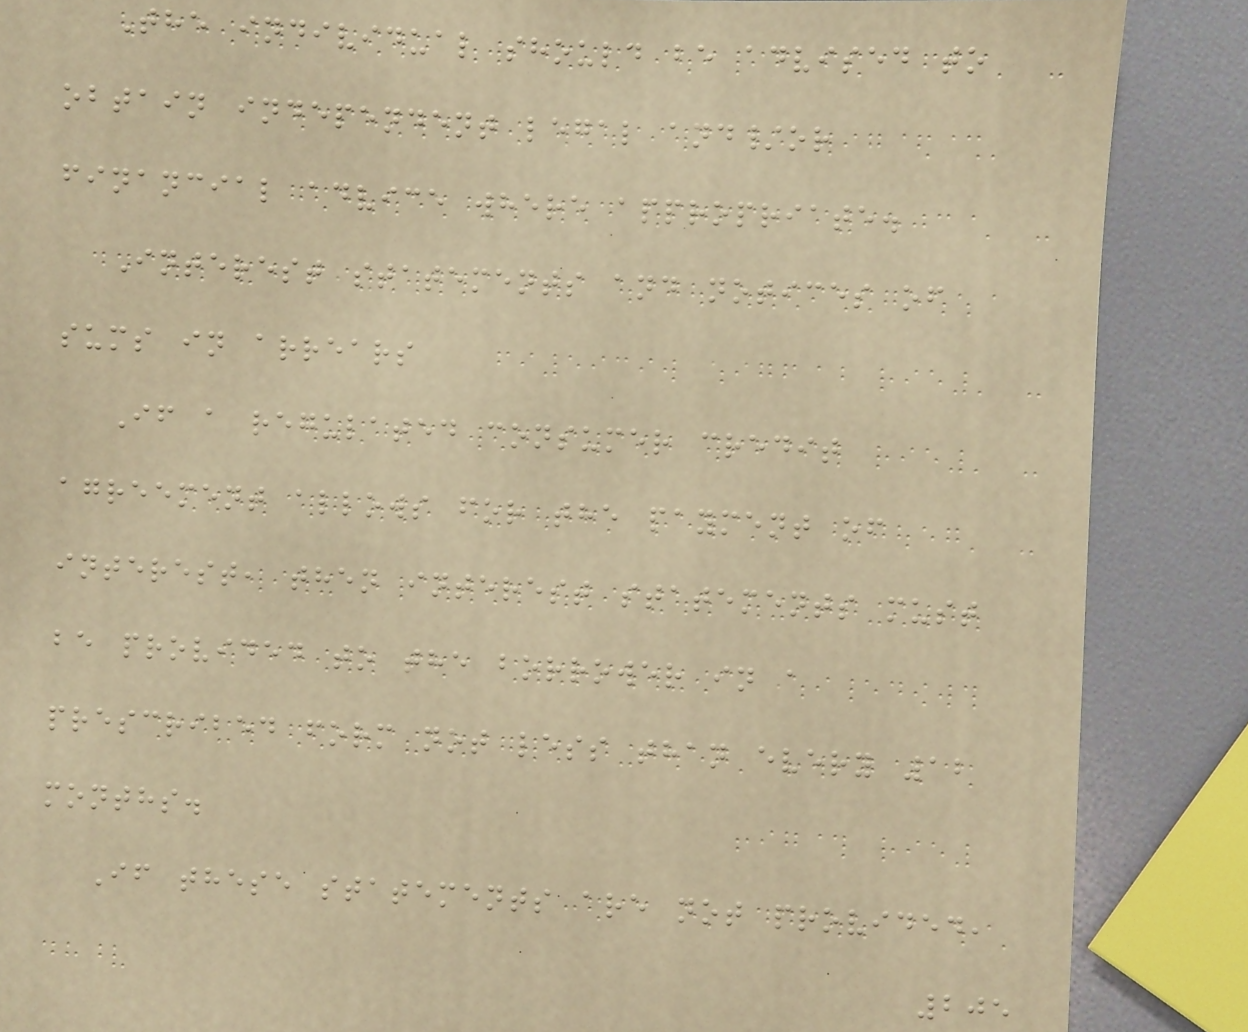The individual should be advised to
obtain independent legal and/or
financial advice where appropriate.
Interest statements and notices of
sums in arrears
If a regulated consumer credit
agreement allows for the payment of
interest, then interest statements must
be provided to the borrower in a
prescribed form not less than every 12
months.
If these statements are not provided,
205
